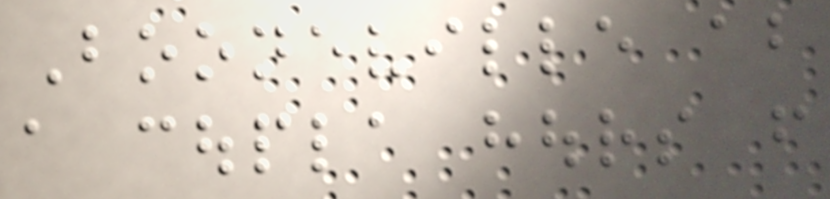Booneville about
a coupla hours from
